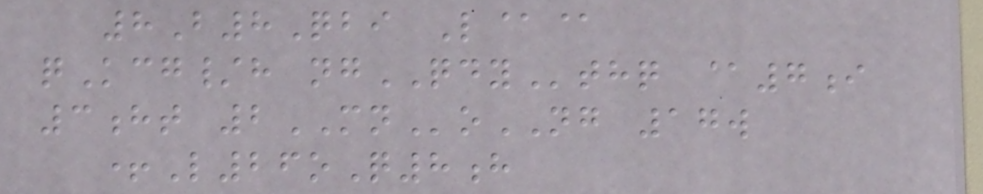8B8Qbi L@@
qKcg/h ngQDYthq @7i
3ht 2MNoNG 17w
+L26oQ8h
